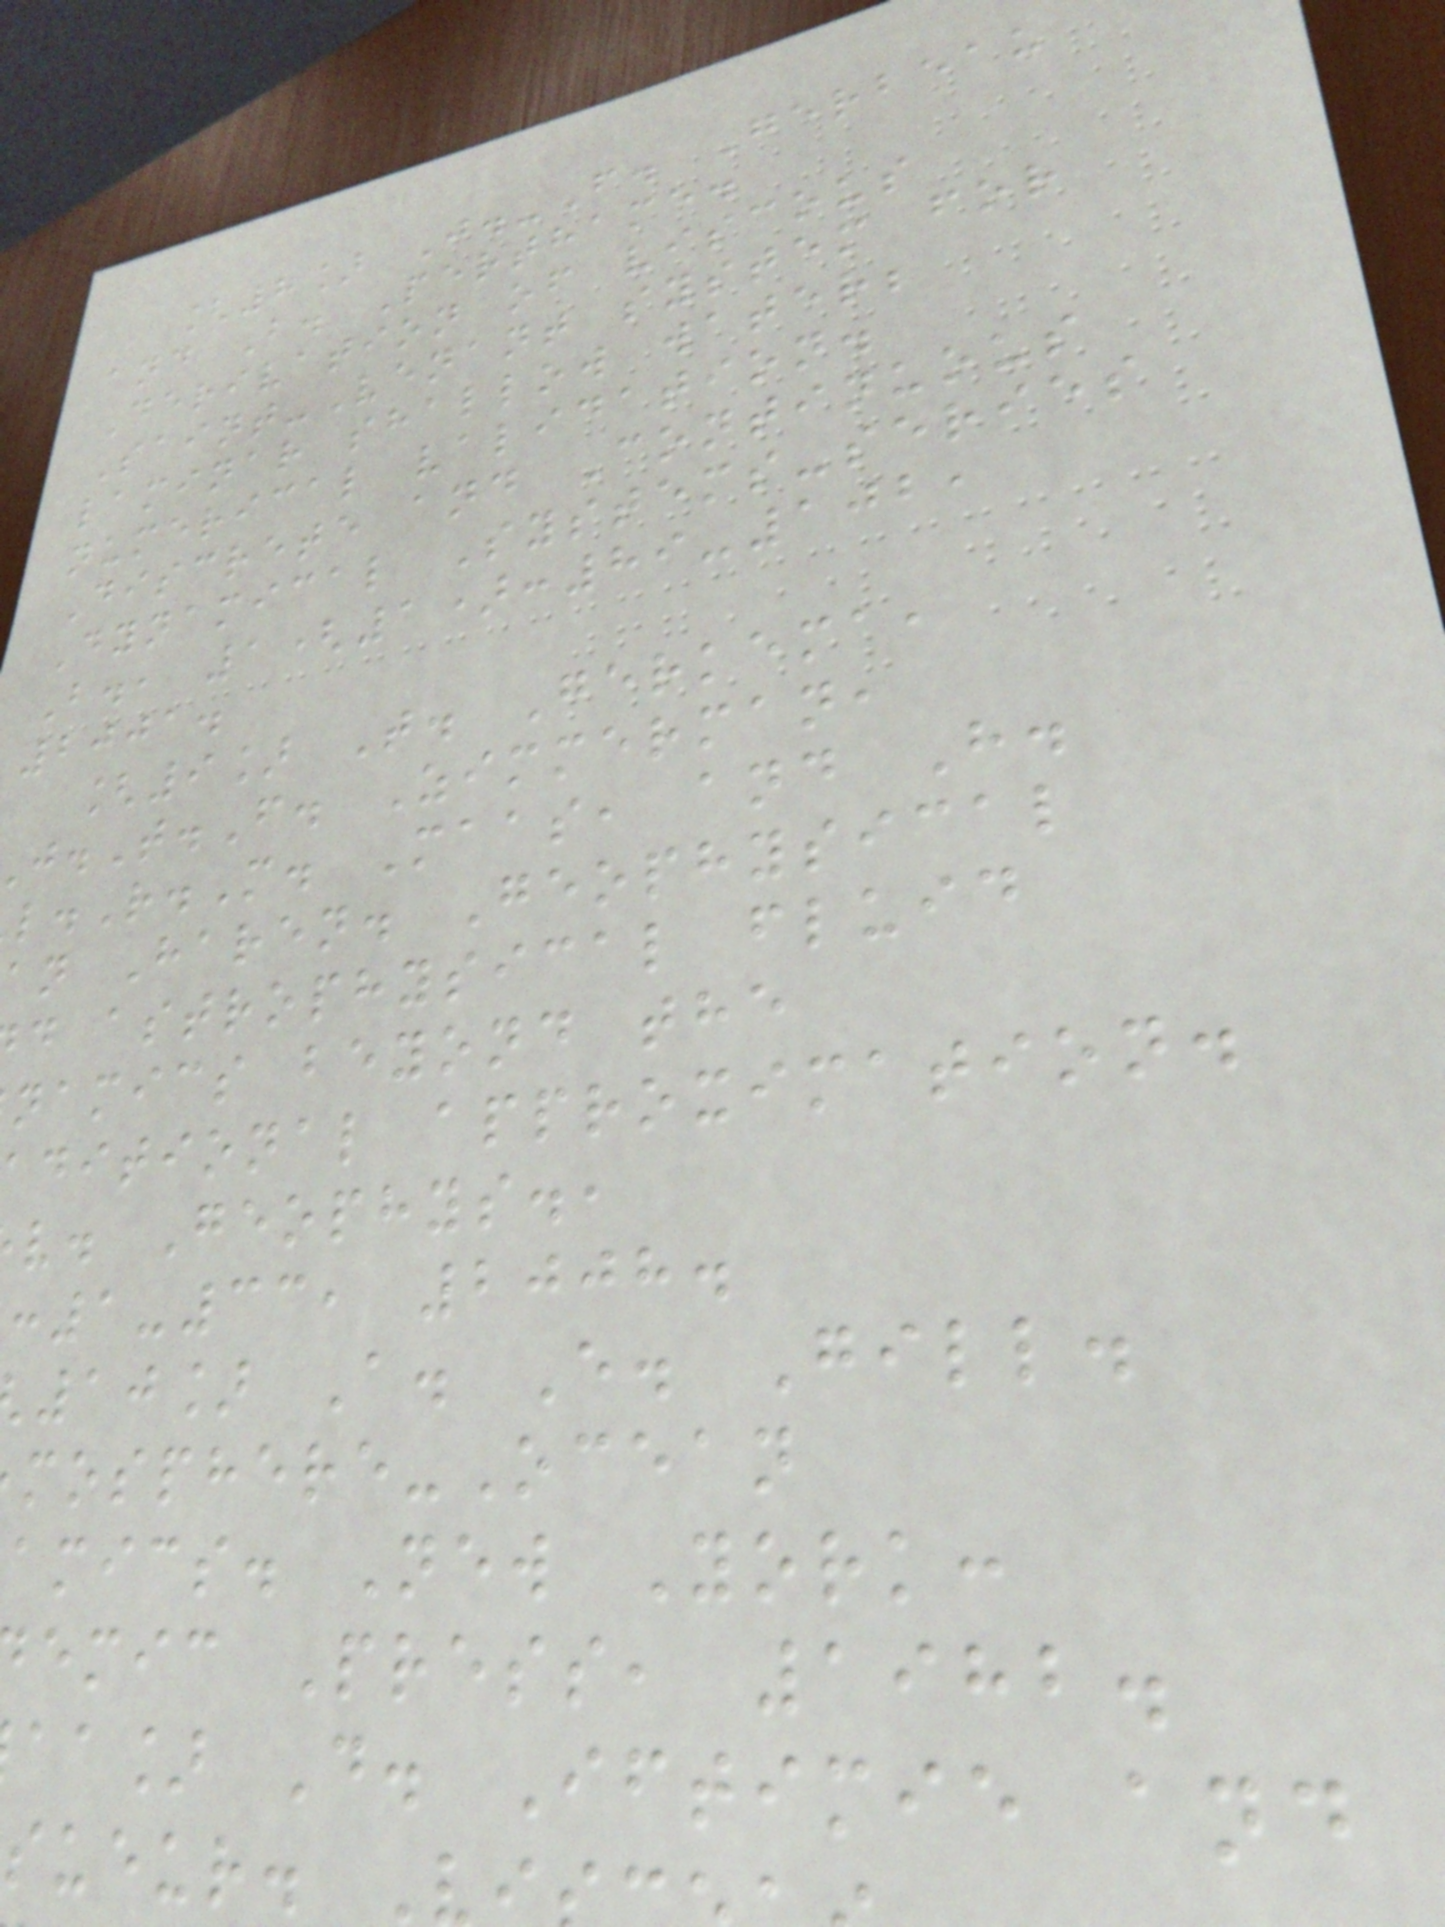[8] J.-F. Gerbeau
and B. Perthame.
Derivation of viscous
Saint-Venant system for
laminar shallow water;
numerical validation.
Discrete and Continuous
Dynamical Systems-series
B., 1(1):89-102,
2001.
[9] T. Gerkema,
.T.F. Zimmerman,
.R.M. Maas, and H.
an Haren. Geophysical
d astrophysical fluid
namics beyond the
ditional approximation.
v. Geophys.,
:1-33, 2008.
10] A. E. Gill.
mosphere-Ocean
amics. New York:
emic Press, 1982.
aa] D. Iftimie and
sueur.
